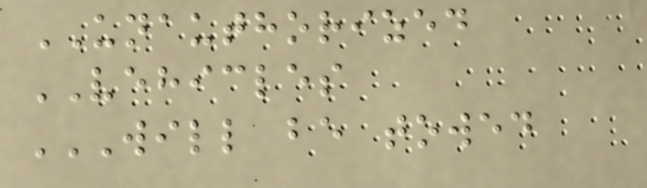UNAUTHORIZED
VEHICLES
WILL BE TOWED
